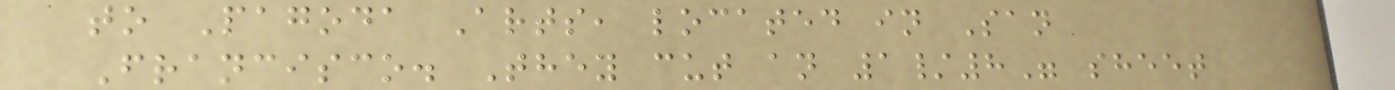to Pagoda Arts, located in San
Francisco. They cut an 1/8" sheet
